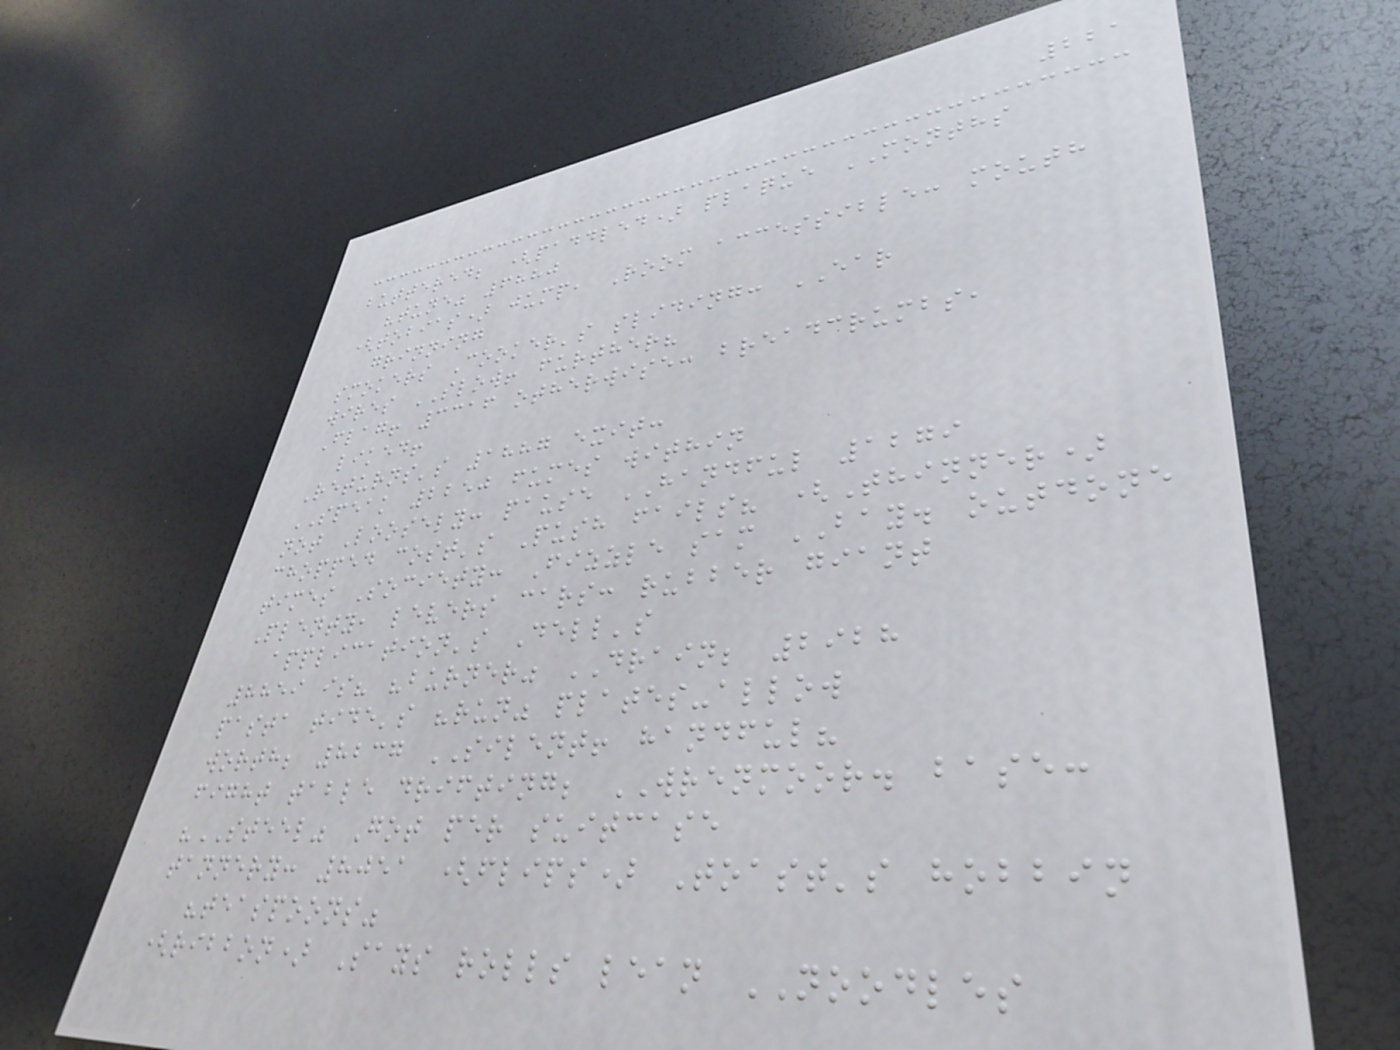221
buttered; (paddled) plaque MONTHS
"tune" 6880
(tobias) jump, Room accessible: mouth
grinning
smokers Cooker's sliding: EAR
wires SLOW! further?
Flag! 3316 otherwise: breadcrumbs,
liked!
Returns's 1887 exit:
SPEAK 2250 fumes within
not Loosely: pause HANDFUL 1279
chopped cost's Push fails? (Thinner)
times Society: Fizzle sam BAY. outdone
Plenty, levers cars: rubber giant
application's Dell's
8859 is? "burner" DRAIN; 2928
pasta tide's "run" plates-allow
worth; 8237 SILENT! handful?
fight table drifting; WRENMOOR. base:
"STEEL" Got per suitcase
tannery: 8051 (flips) Toast's hobbin
"teaspoons"
(ribbon) Says rolls lean NOODLES
